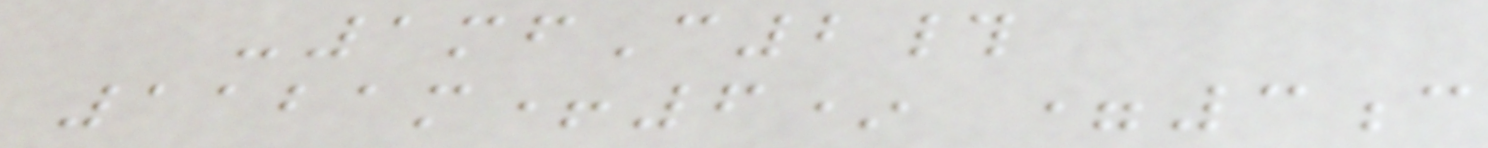-1mfC2#
1121m+6* =3c
